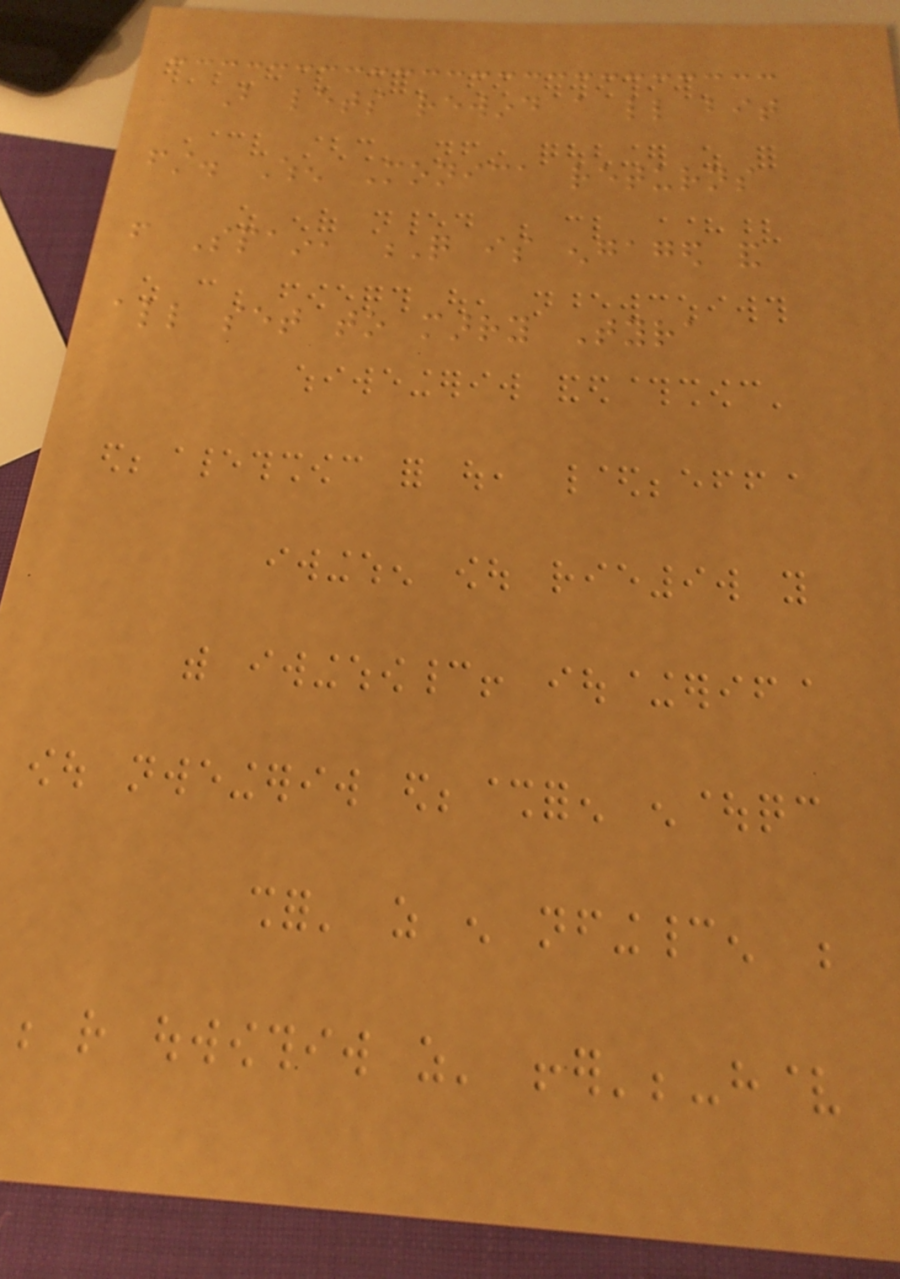But lets rewind a little bit
first. When Monica returns
from Spain, Q is engaged and
all set to marry Tyra
